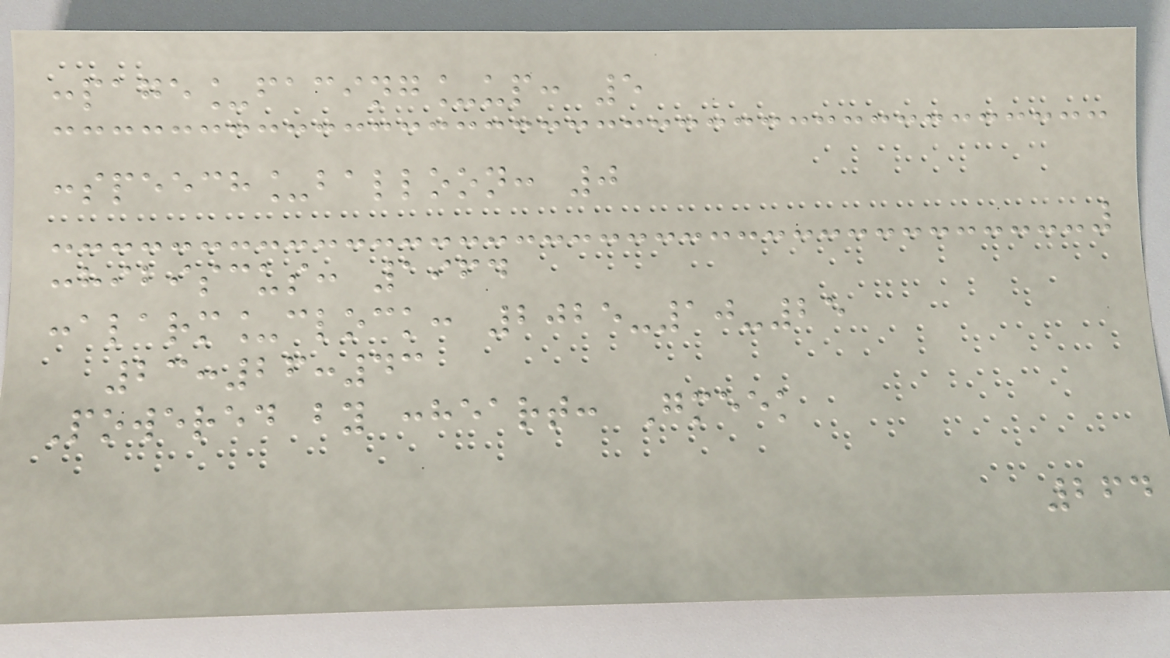:page_facing_up: 5
:speech_balloon: 0
:hibiscus: 1964
:alarm_clock: 2025-10-25
23:26:43
Powered by :heart: Gmeek
264
